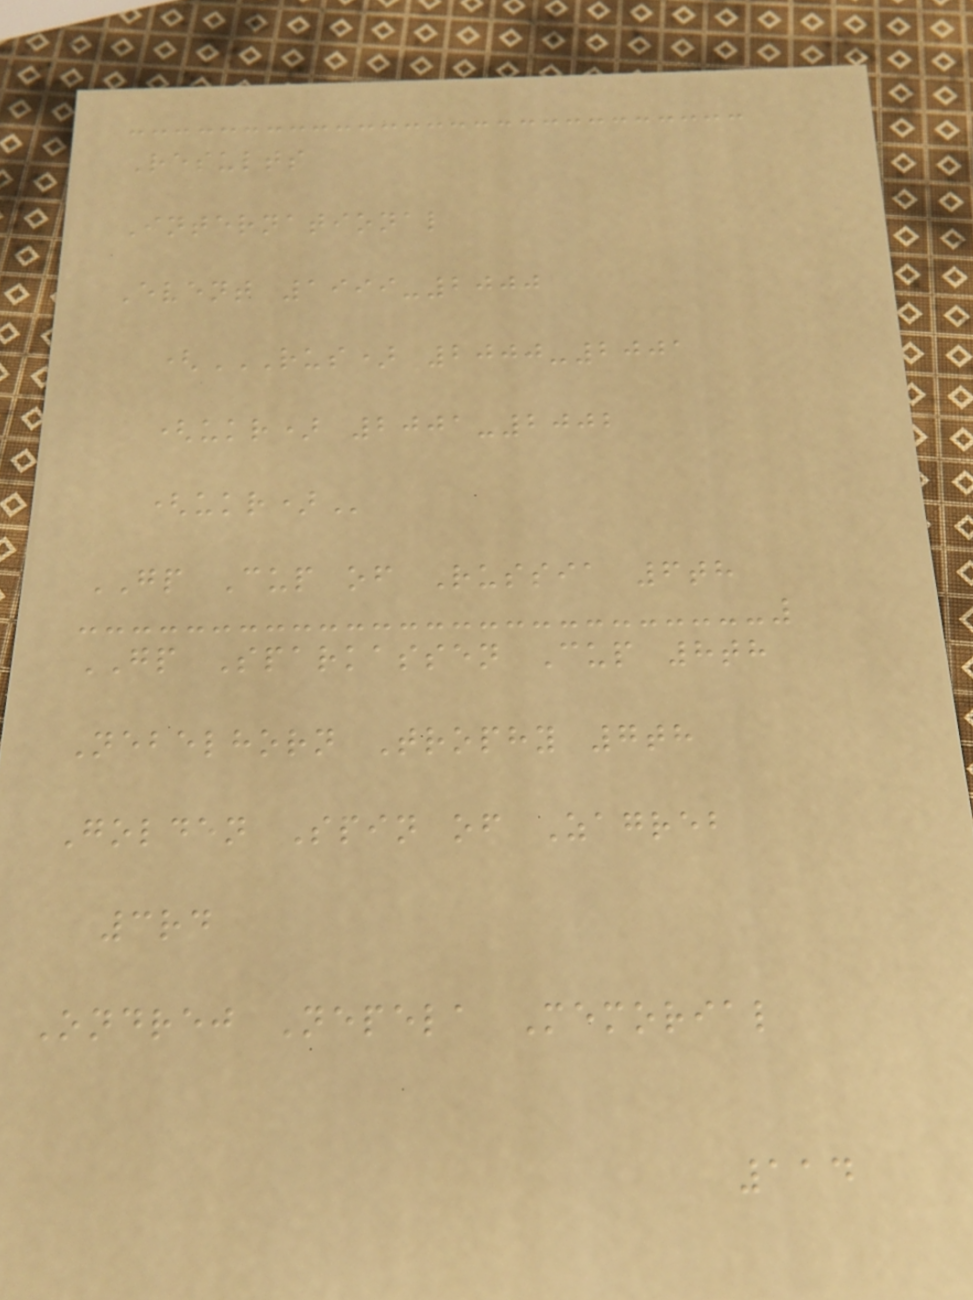Results
International
Event 1999-2000
(RUS) 2000-2001
(UKR) 2001-2002
(UKR)
GP Cup of Russia 6th
GP Sparkassen Cup 8th
Nebelhorn Trophy 7th
Golden Spin of Zagreb
3rd
Ondrej Nepela Memorial
114
